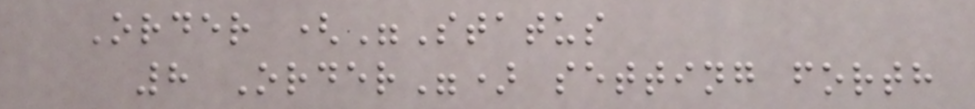Order ("Status
8 Order") setting forth
